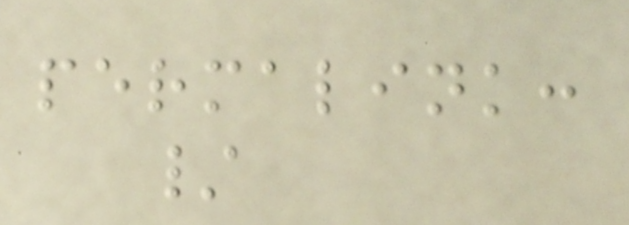permalink:
/
